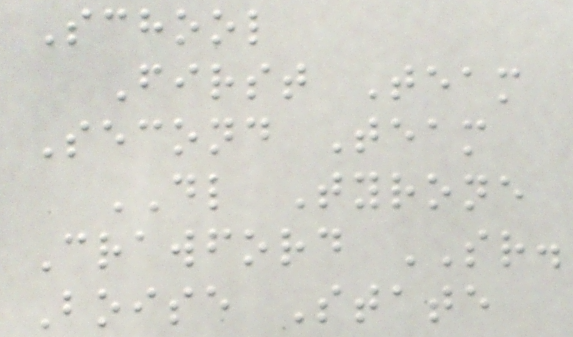School
First Team
Second Team
DL Tyrone
Crawford SR.
Boise State
